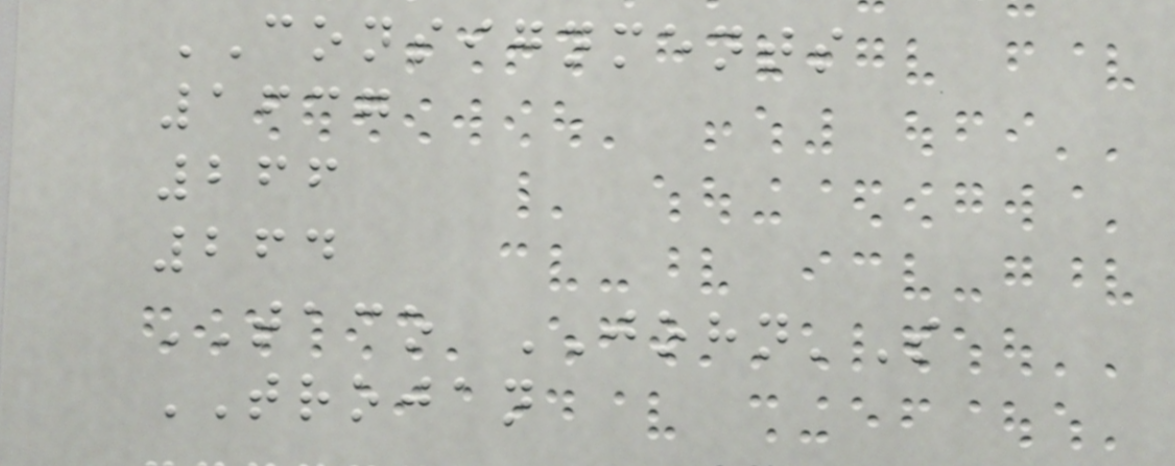CONSIGNMENTS
1637
266
264
TACO JOHN'S
TROJAN
